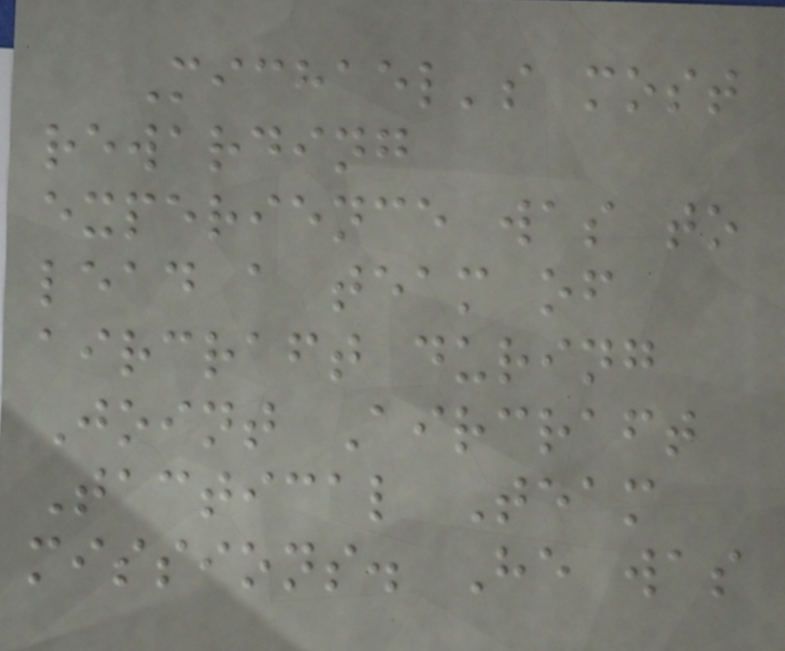Michael's most
rewarding
experience was to
lead a team of
aircraft during
Joint Aircraft
Tactical Team
missions. He was
